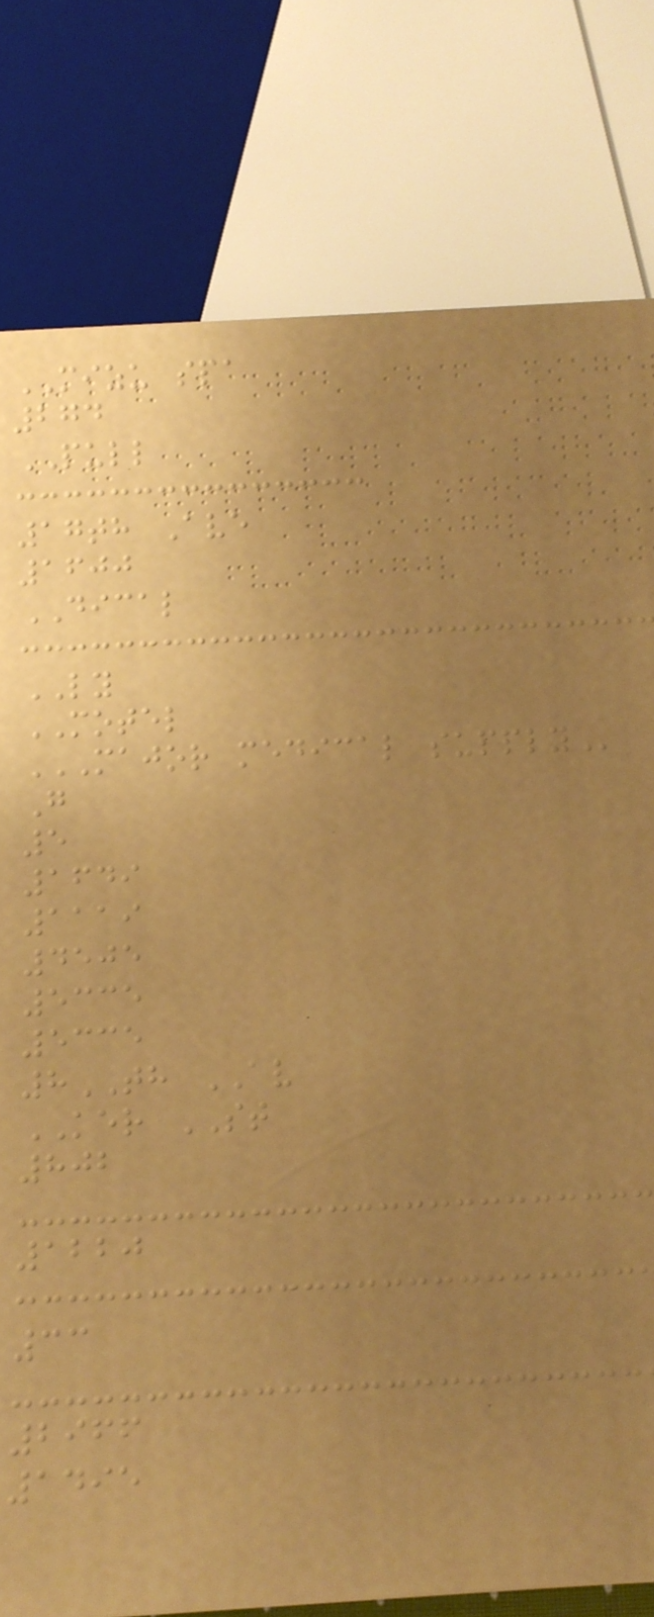MIZU spa
274
PULL
17th Ave
1600
DICAL
LY
MOTEL
MAJOR MEDICAL SUPPLY
G
5
1649
1119
4505
5335
5335
8TH AV
KER ST
802
1220
33
2966
1495
